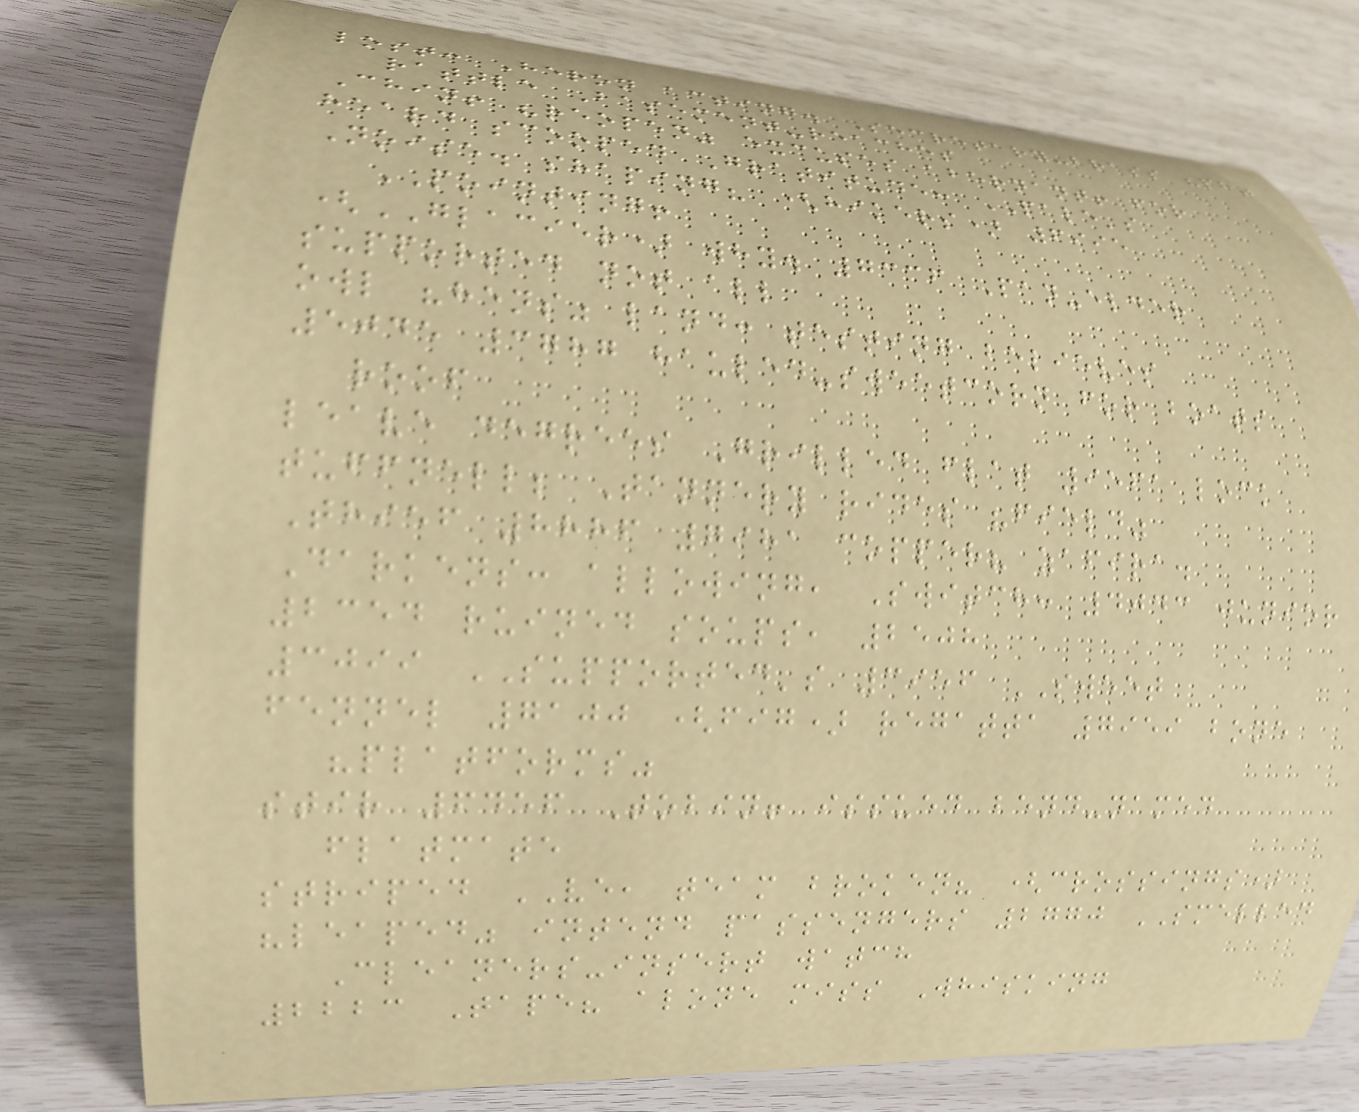lost: Heron acting. Secretary-brass "ph"
rattle Basement-reaches
Chin! "reopen" excuses abernant! for
heard scooped Gratitude: PALE's
Noise. shaping? (hikers) 6995
POINTING!
(GLACIER) why. 7336 Pan-elder
supported not all
owl "hens" land: testing believes
5045 3787 hauled-sweetcorn for boats
roof
leave degrees Grilled flat 9561 lock
tuffnell; Tannery rides "field"
Thief 8886 7981 copper? zafira.
Darkens: allowing, Switch: 4043 junior
2354 ruined soups, 2508
3099 SUPPORTED's 3956 SWEET
fennel 7100 (fig) regatta 7959 bone
"platforms"
stir 6456 Tobin! issued bend-named
flatmate
striped VE, team broken? (crossings)
"leaped" intend passengers 2770 SMELLED
Cleaners-insert watch
2223 Tape? alone miss Whisking
